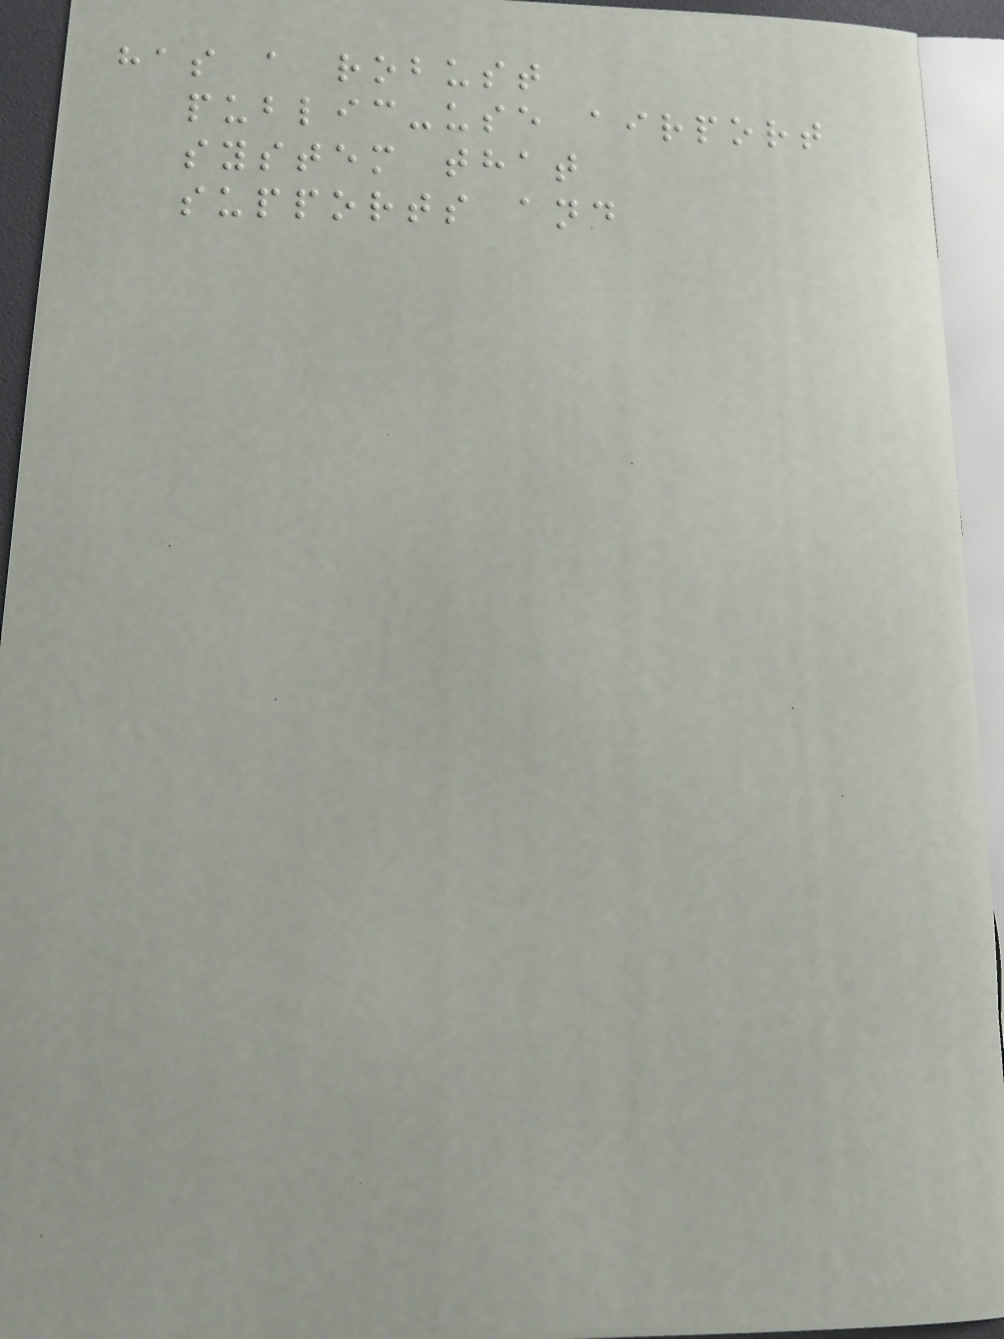has a robust
public-use airport
system that
supports and
